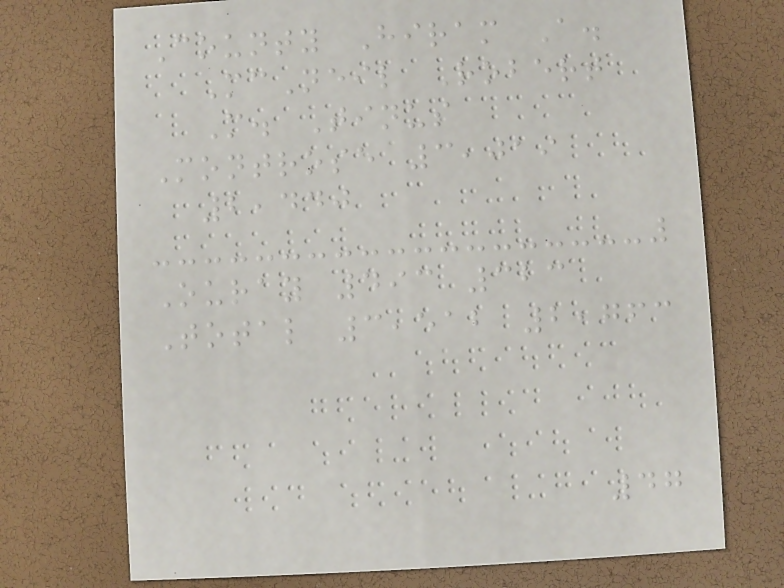County Hiram A.
McNeil Robert
M. Tinus
Montrose 3,019
2,440
Ouray 493 323
Total 3,512 2,763
47
